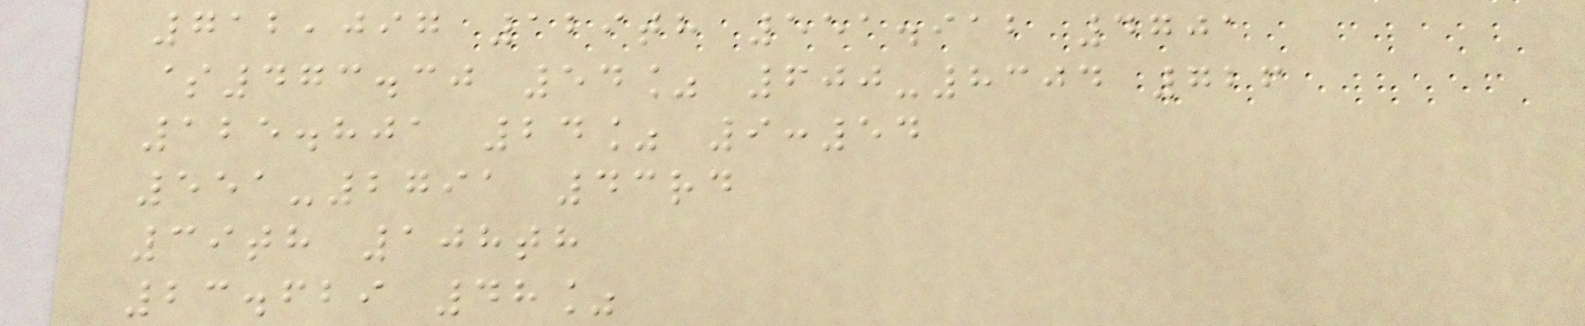712,097 129th 551.912 4701
$473.30 54% 600-8304 726
125.801 24% 9:54
551-2791 43rd
39th 108th
23.629 48%
